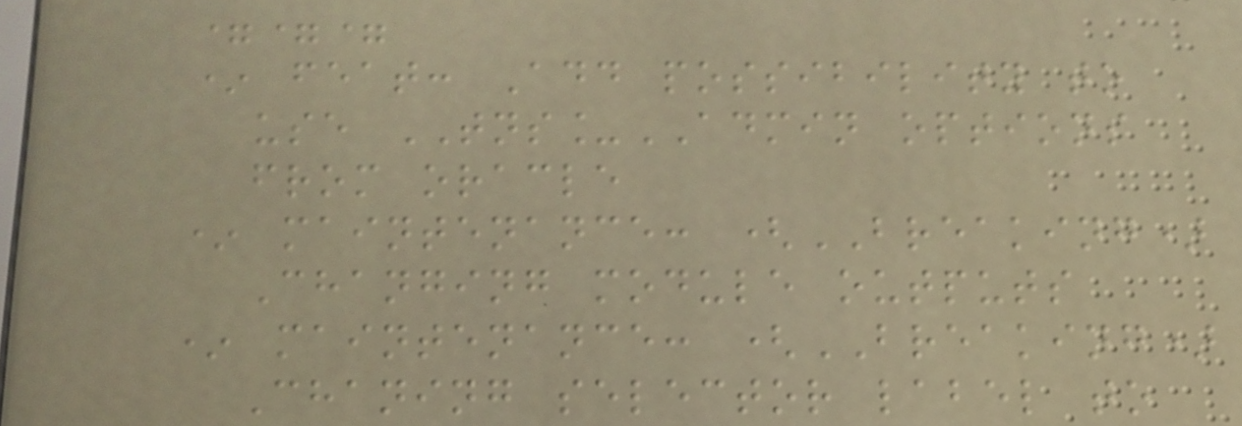===
* feat: Add possibility to
use TNS_ADMIN options
from oracle
* maintenance: (BREAKING)
Changing module outputs
* maintenance: (BREAKING)
Chaning selector label to
